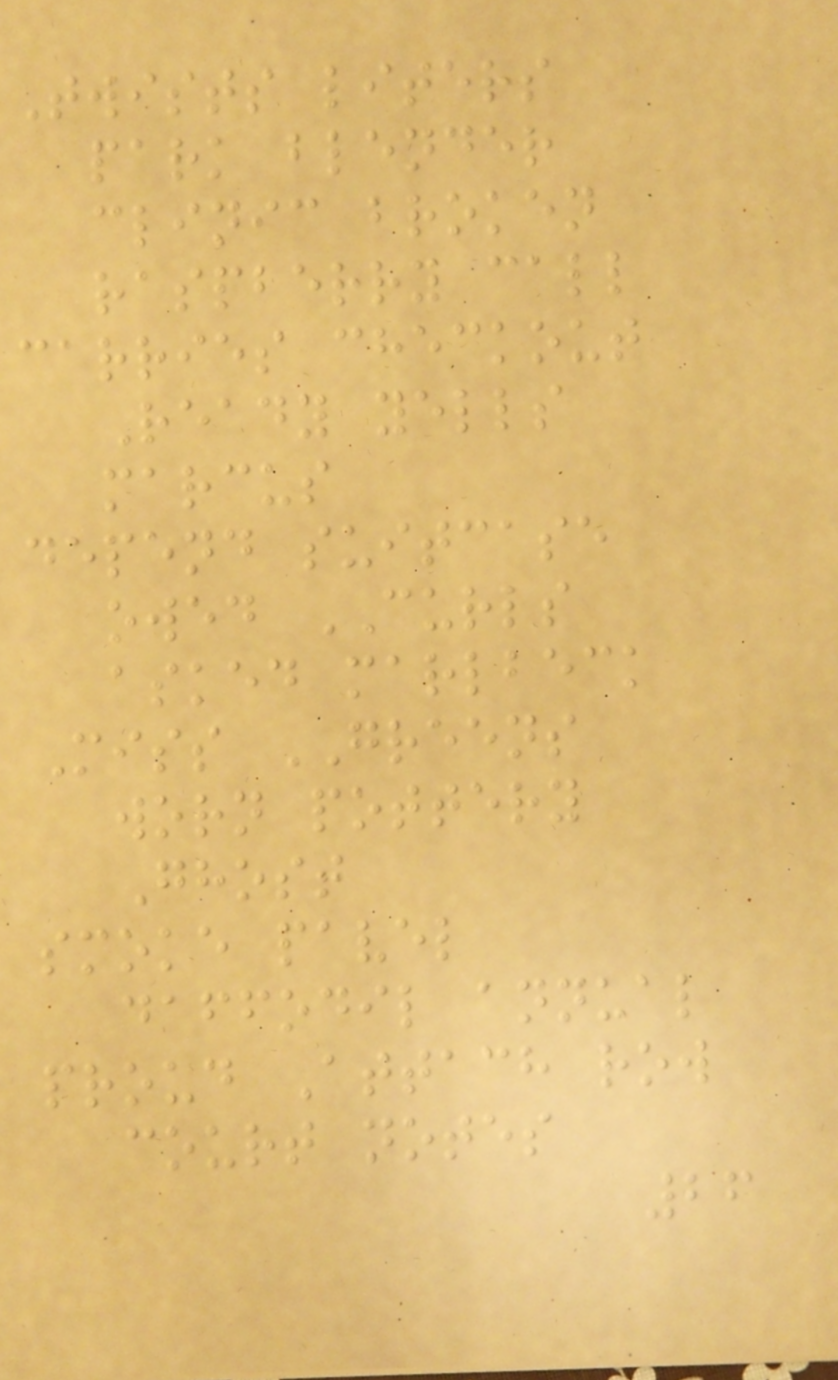Twists liters
park blender
clinic broken
raspberry call
carries checkout
Ready yells
marcus
depend suitcase
owed CURLS
asked marlbeck
Miss GREENS
worn pottery
Ghost
smoke pavel
daffodil annual
proud Attach row
court notes
26
